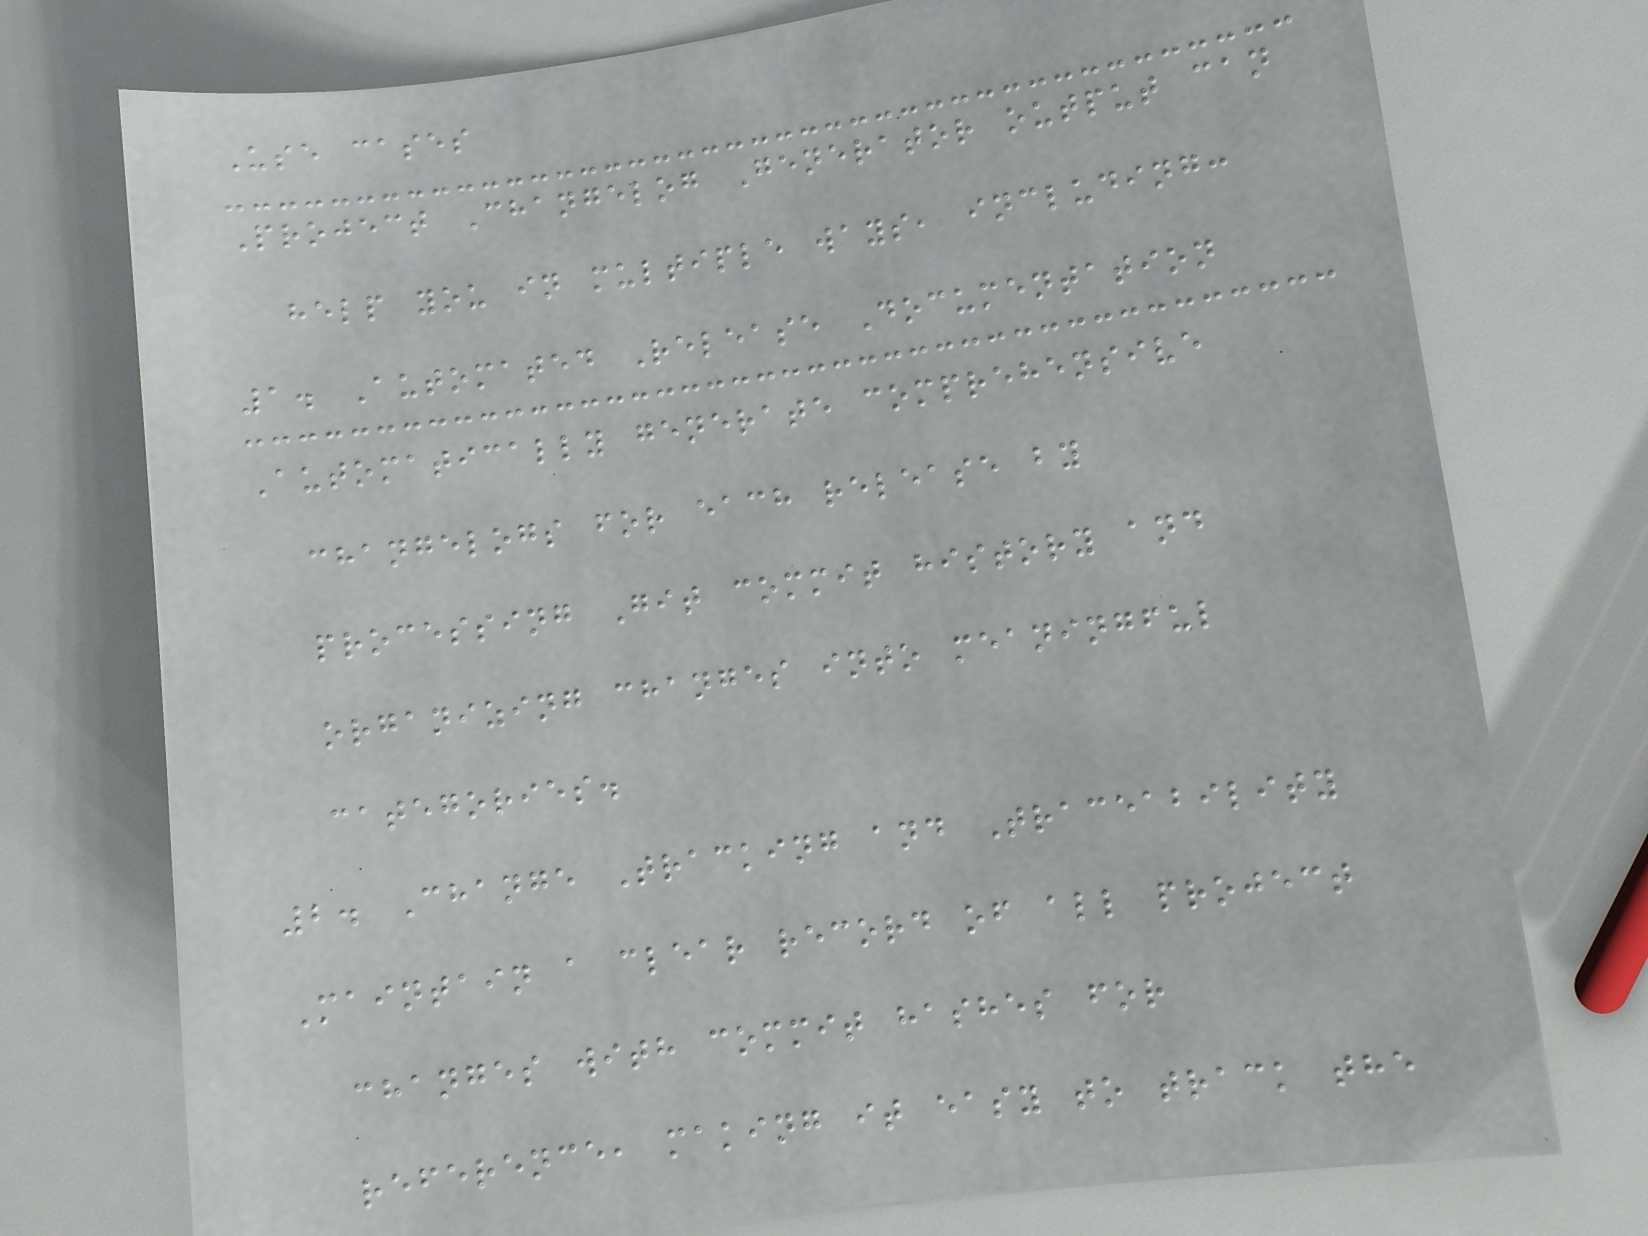Use cases
Project Changelog Generator output can
help you in multiple ways, including:
1. Automated Release Documentation
Automatically generate comprehensive
changelogs for each release by
processing Git commit history and
organizing changes into meaningful
categories.
2. Change Tracking and Traceability
Maintain a clear record of all project
changes with commit hashes for
reference, making it easy to track the
